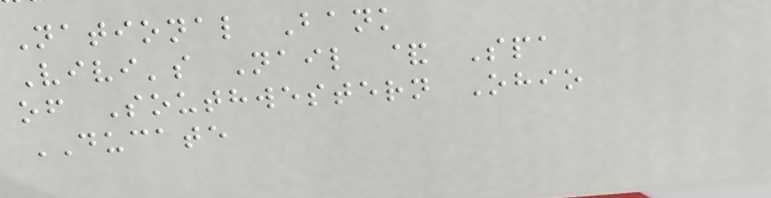National Bank
Vivi's Nail & Spa
of Southwestern Ohio
DUCATE
